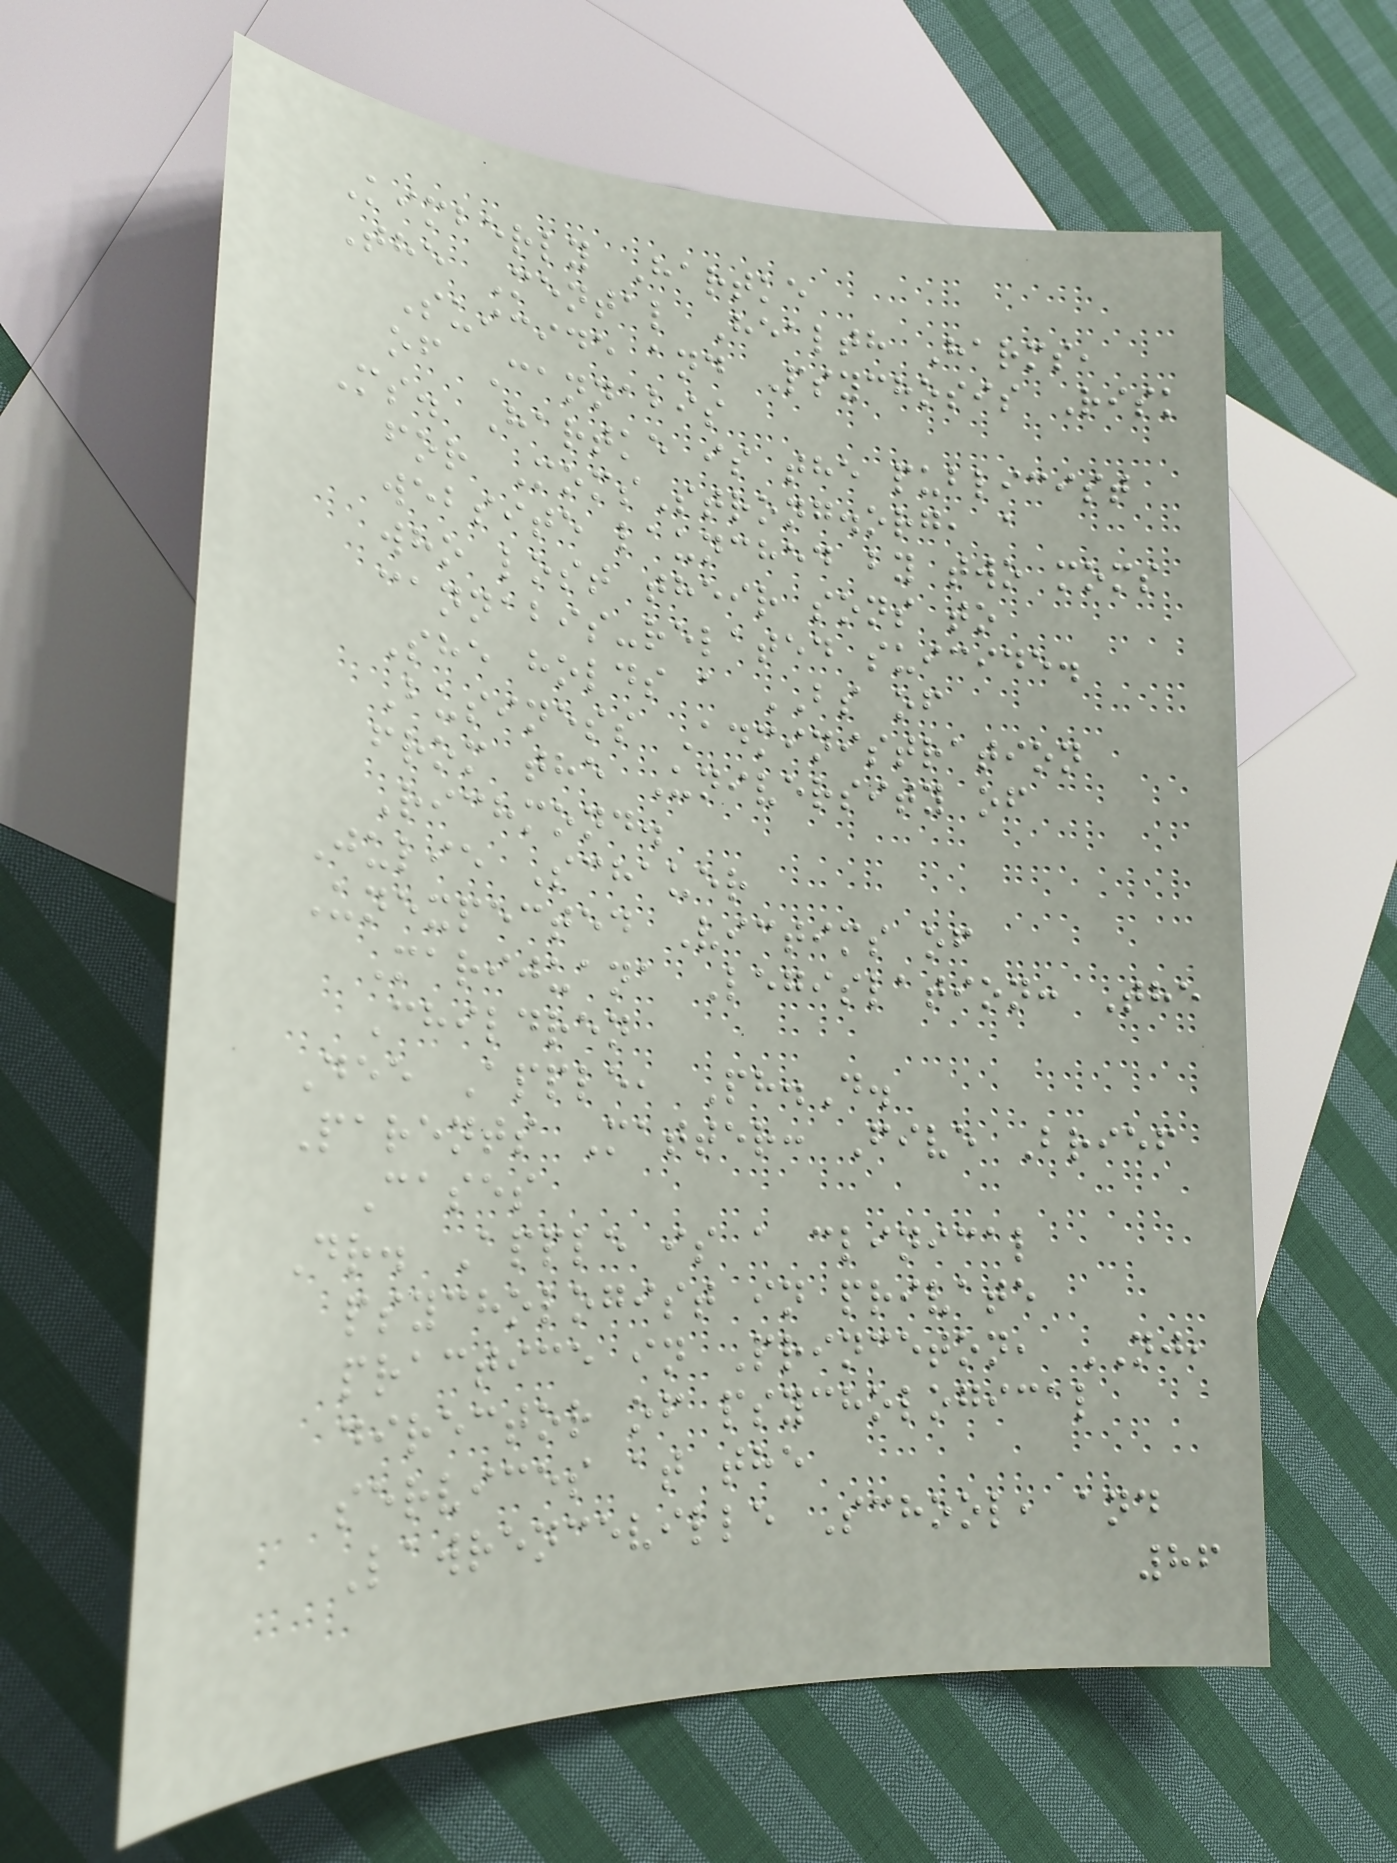Kimberly Hartke
The Mental Health Harms,
Suicide and Psychosis Risk
of Cannabis
Ms. Hartke is the publicist
for MomsStrong.org, a
website launched by two moms
who lost their sons to
cannabis-related suicide.
She holds a BS of
Business Administration
from the University of
Richmond.
Julie Schauer
Unexpected Victims of
Marijuana Legislation: The
Children
Dee Apple, Ph.D.
Parents Matter: Five Brief
Cases
Dr. Apple is a clinical
psychologist in private
practice in Princeton, NJ,
director of psychological
services at the
Lawrenceville School, and
86
